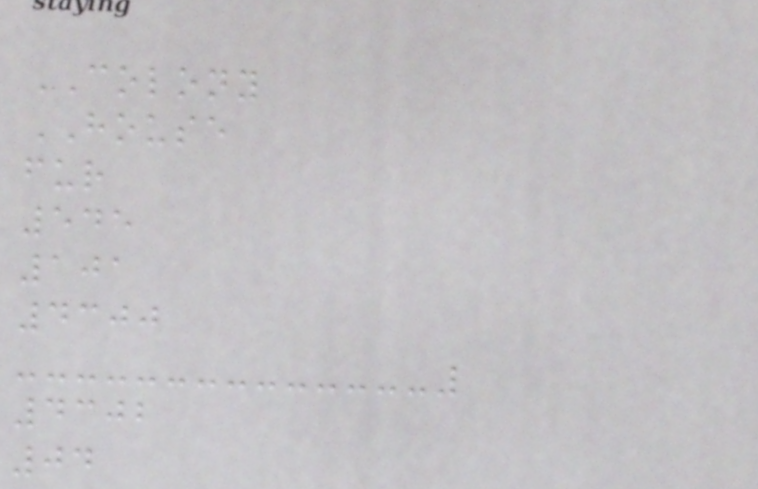COLONY
HOUSE
fur
545
101
4300
4302
04
